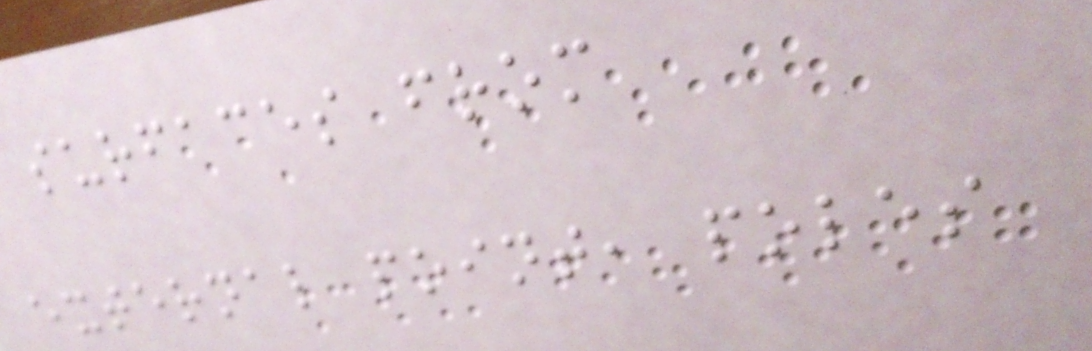surfaces from
external point, poles
